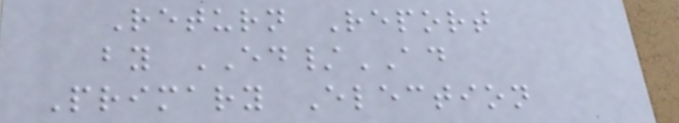Return Report
by ED/AD
Primary Election
